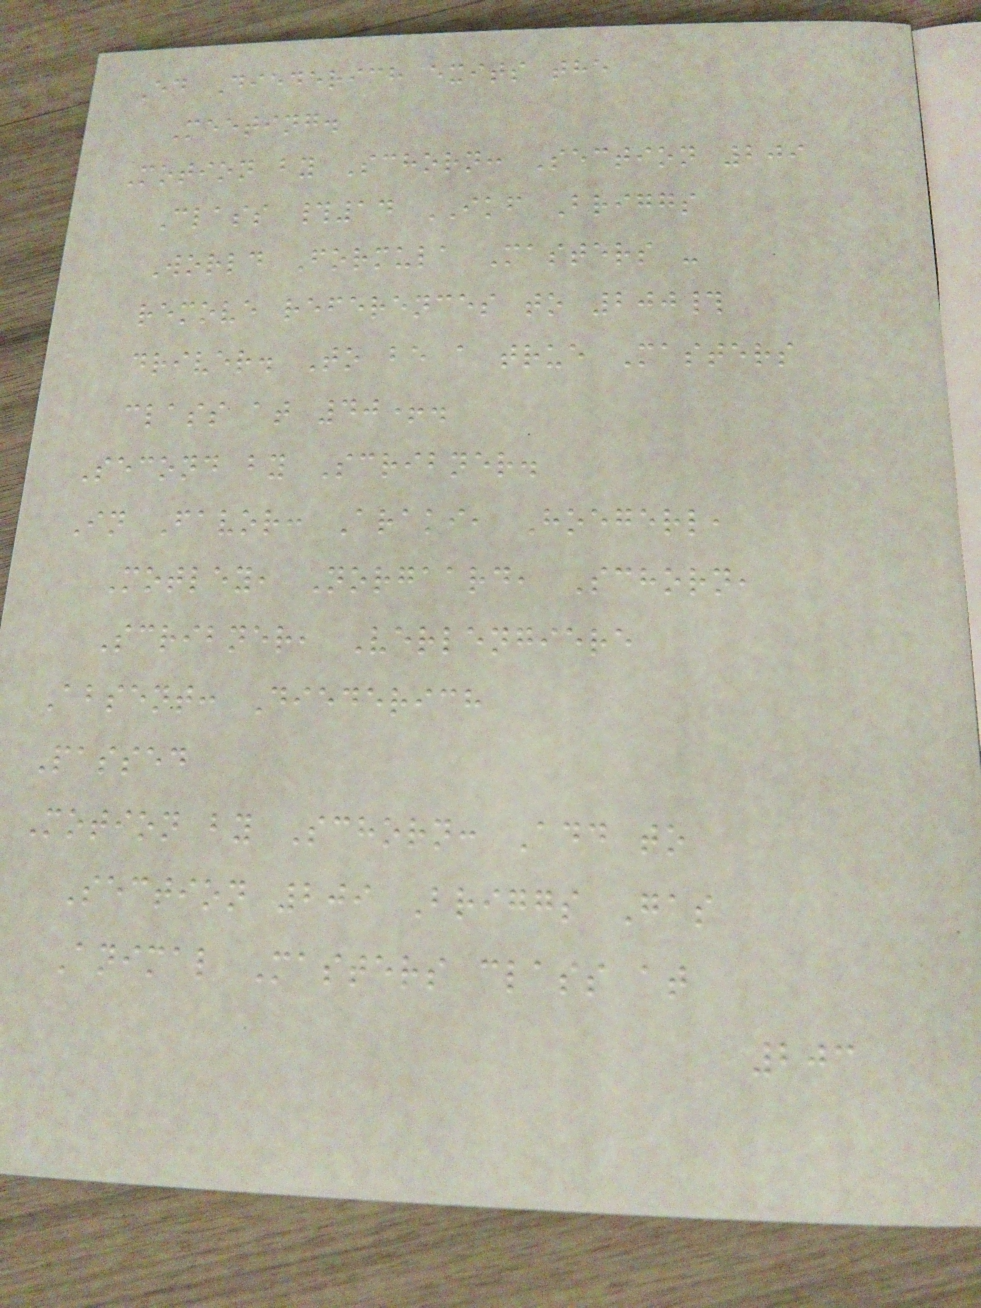Ed Diederich exits the
Meeting.
Motion by Schorn: Section 209
Class #14 IKF Briggs
World Formula Masters -
remove references to 200#
driver. To be a true Masters
class at 40+.
Second by Scribner.
In Favor: Araki, Hoegerl,
Motley, Norgaard, Schorn,
Scribner, Verlengiere
Absent: Diederich
Passed
Motion by Schorn: Add to
Section 209 Briggs Gas
Animal Masters class at
203
